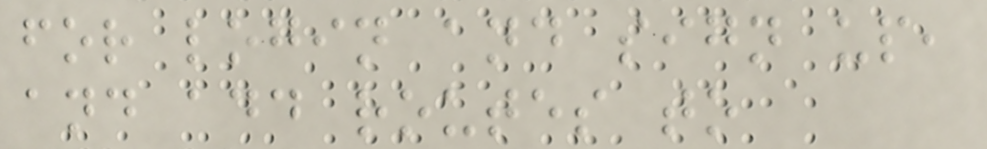for login and sign up,
and add routes to
